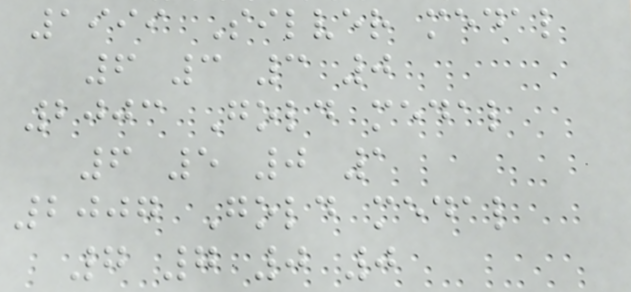1999 Silver medal
6 3 3 0
2003 Gold medal
6 5 0 1
2007 Gold medal
7 7 0 0
